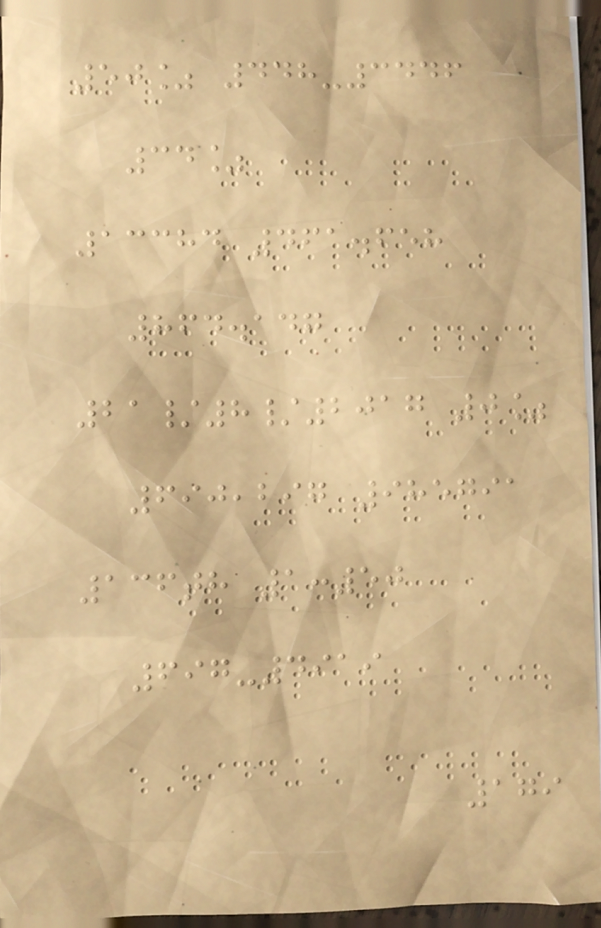50% 448-3446
34%
13384 461.658
864.147
21/8/2017 0%
690,297 985791
136th 1:50
697-4919
179
